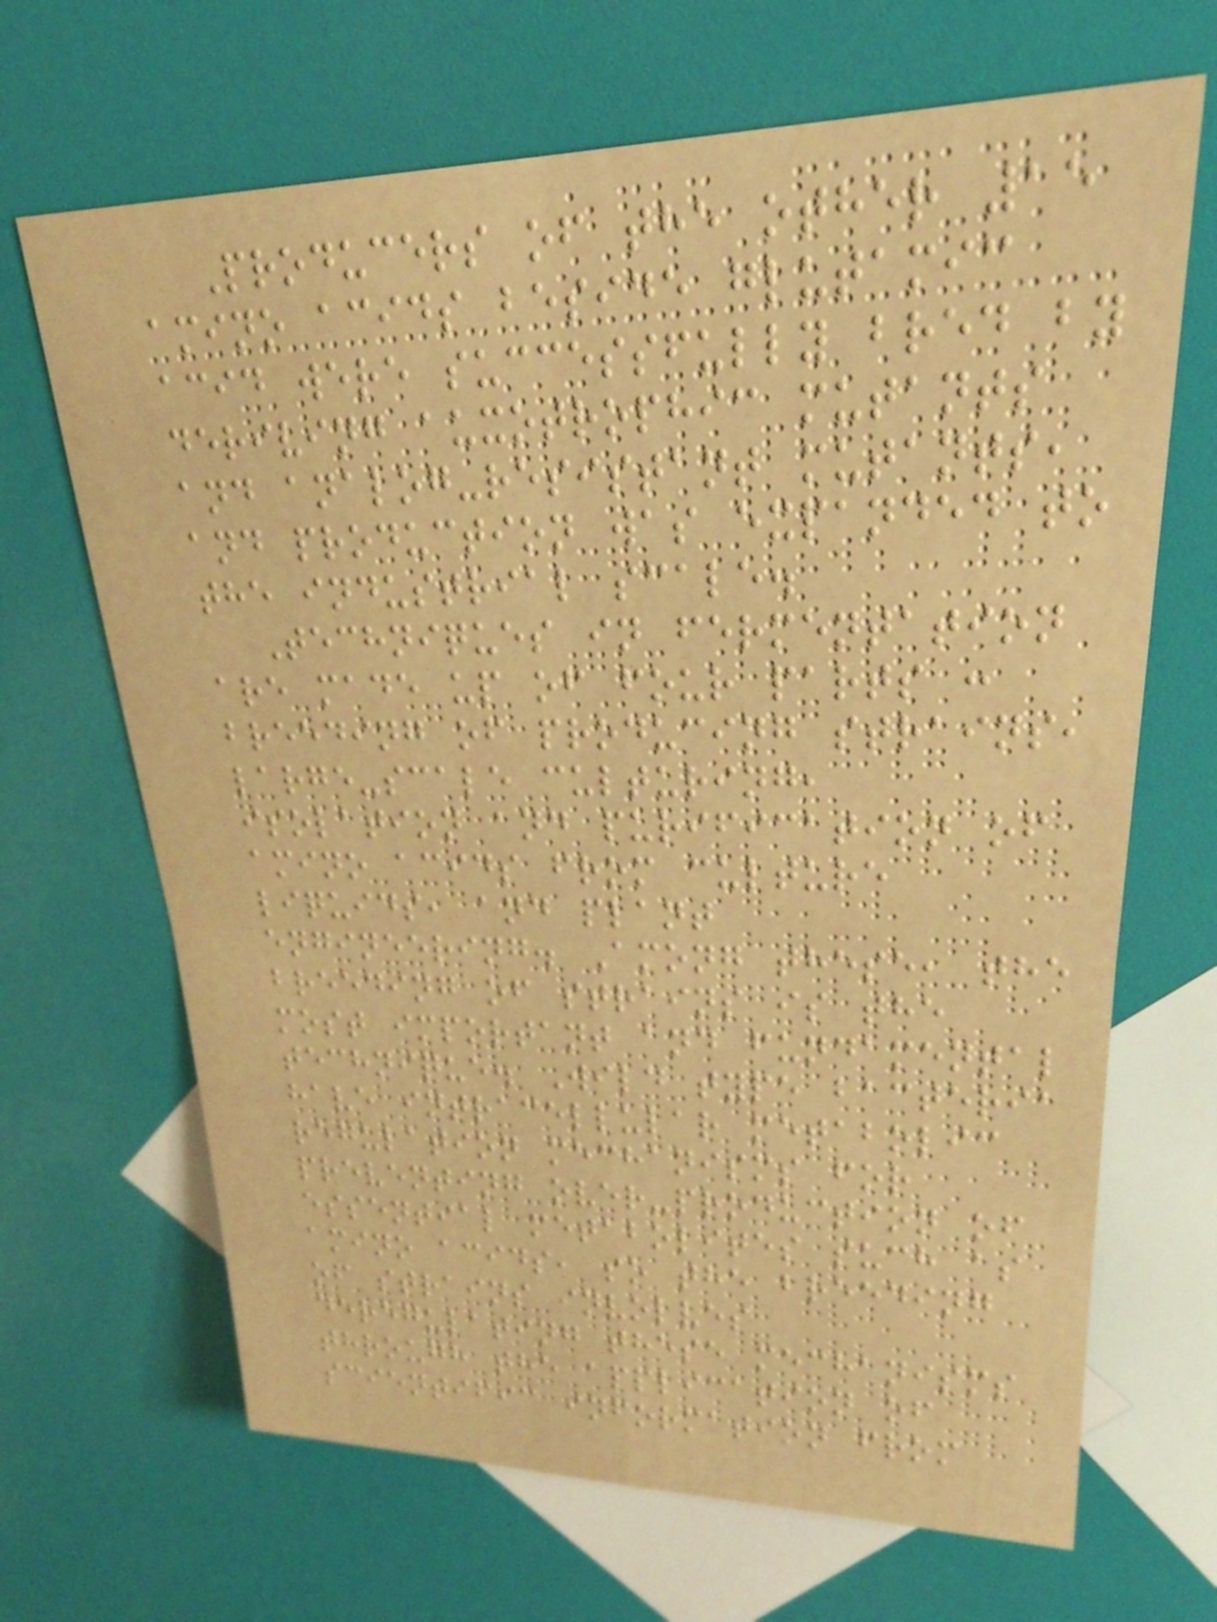Producers of the other 15
amino acids beside glutamic
acid were successfully bred by
deriving auxotrophic mutants
and analog-resistant mutants,
and production was expanded to
the industrial scale.
Techniques in fermentation
are made up of four parts :
breeding of producing strains,
large-scale culturing,
isolation and purification of
amino acids from culture
liquids, and plant
engineering. Among these, the
breeding of strains is the
most important and fundamental
technique. Wild type bacteria
have intracellular metabolic
regulation mechanisms for
preventing over-production of
essential metabolites such as
amino acids, so the breeding
of strains involves
deregulating these mechanisms
through the application of
scientific information from
